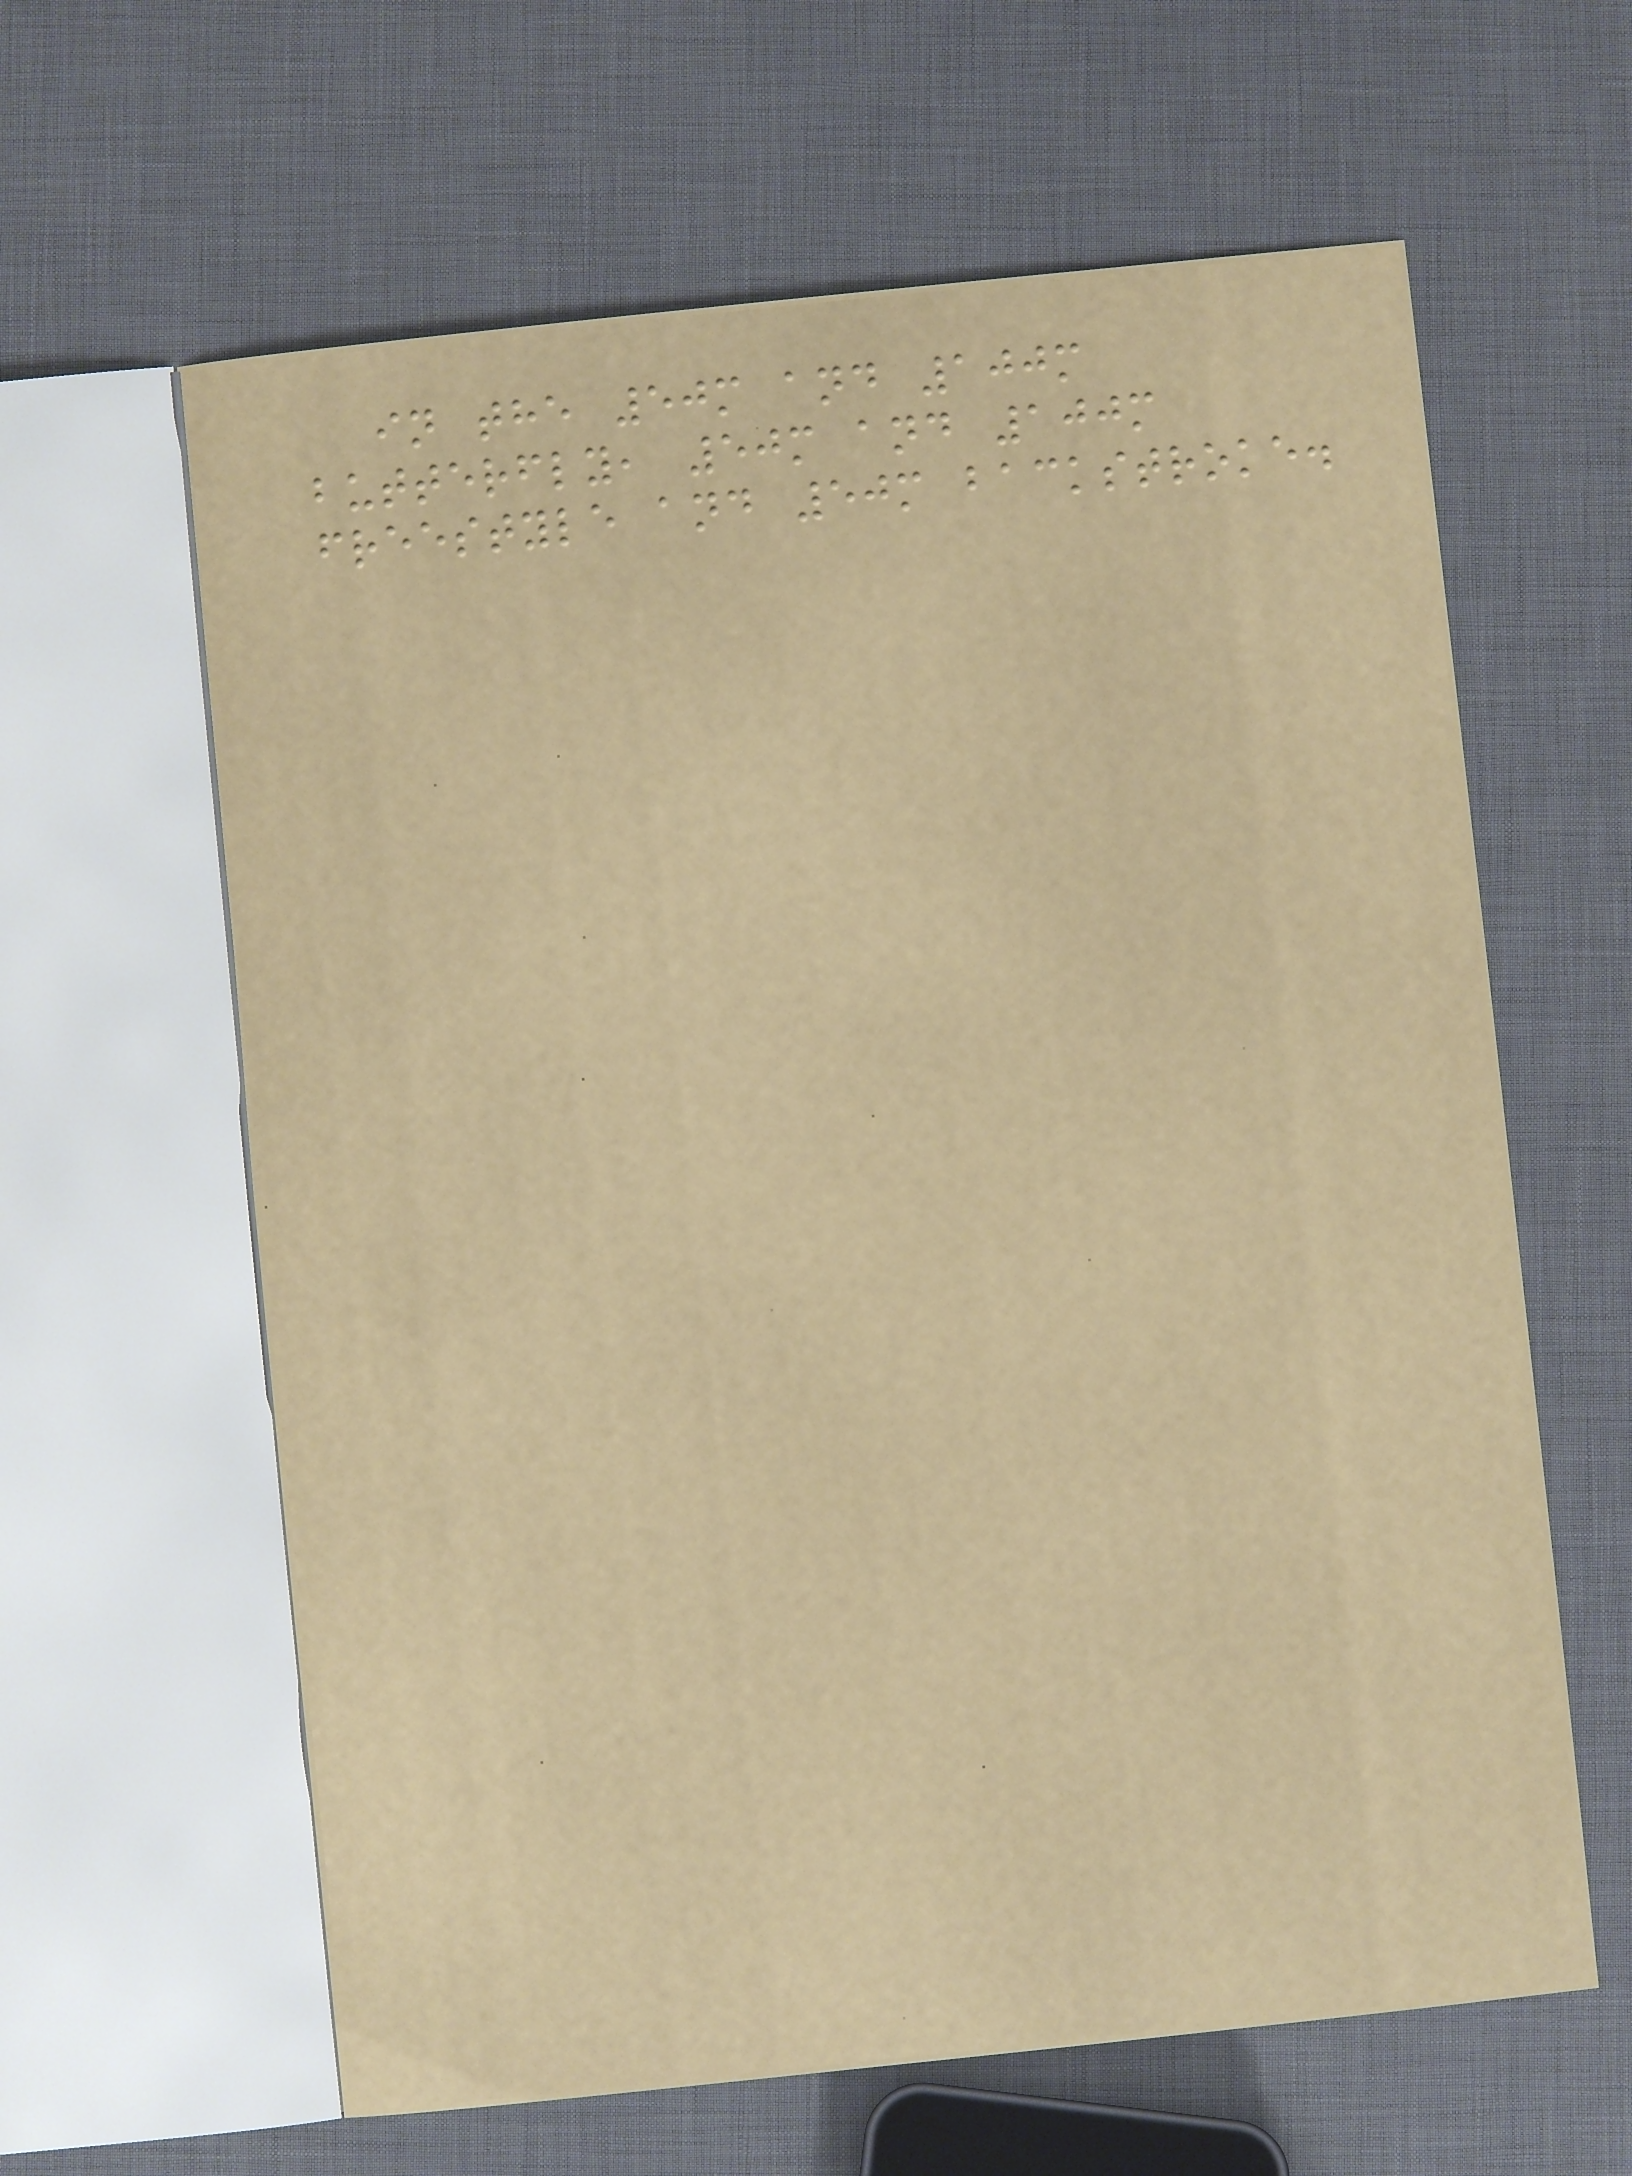in the 50m and 100m
butterfly, 50m and 100m
freestyle and 50m backstroke.
